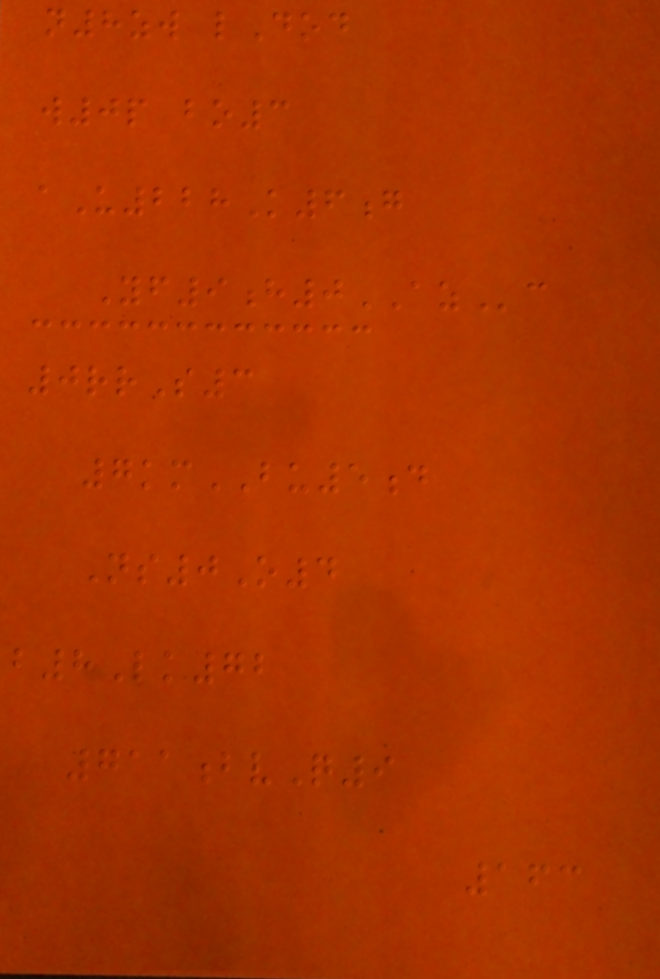n8zw lDod
w0p bo3
aU228K6g
Yf9h0AZc
0rrS3
7kmBU5d
Ns0O4
b8Lk72
711bvQ9
163
